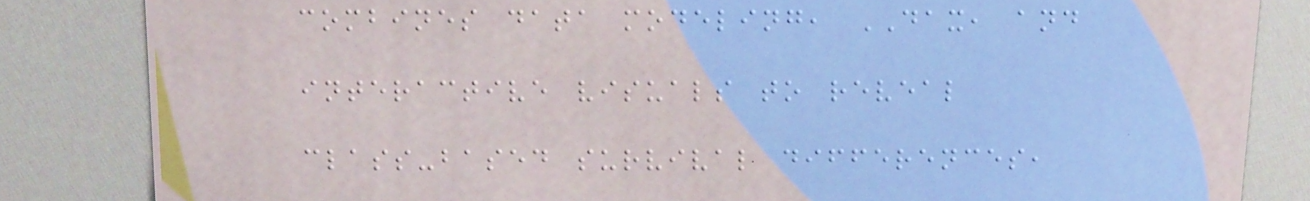combines data modeling, DAX, and
interactive visuals to reveal
class-based survival differences,
